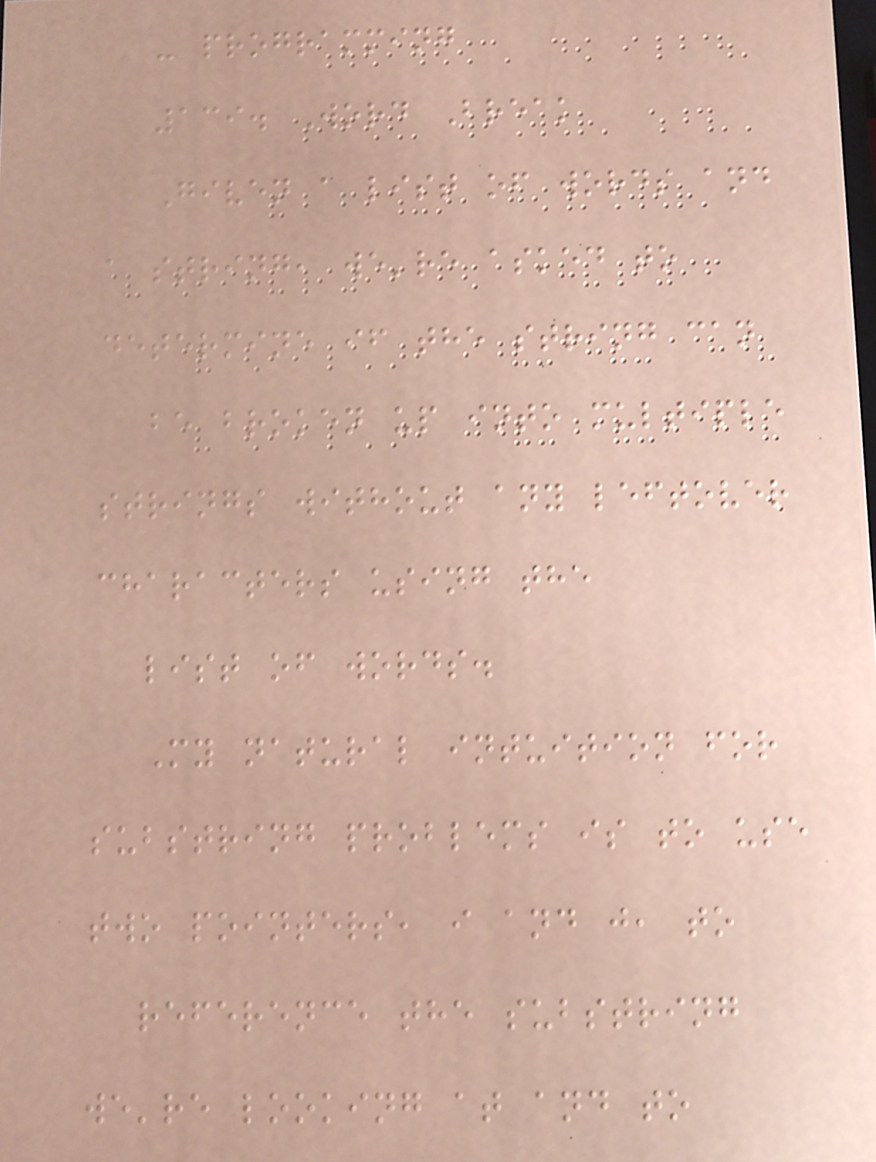- programming
139. Word Break
Given a list of words and
a string, we're asked to
determine if the string can
be broken up into multiple
strings without any leftover
characters using the
list of words.
My natural intuition for
substring problems is to use
two pointers, i and j, to
reference the substring
we're looking at and to
